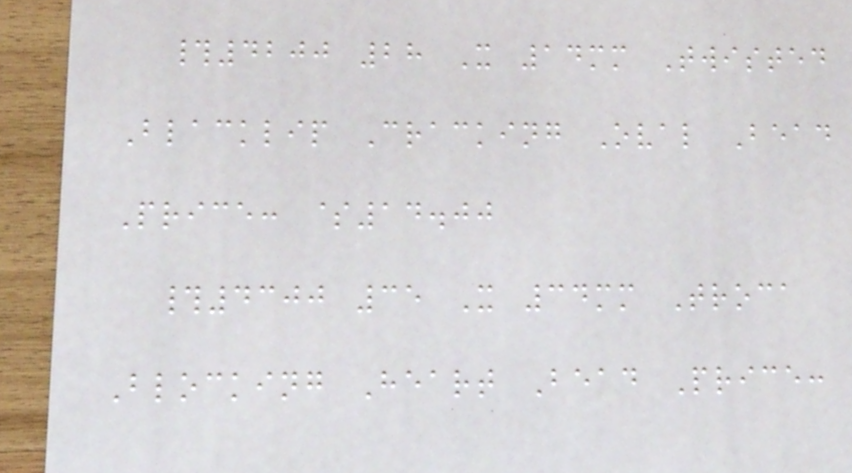#4200 28 X 14mm Twisted
Blacklip Cracking Oval Bead
Price: $14.00
#4300 35 X 34mm Troca
Blocking Heart Bead Price:
